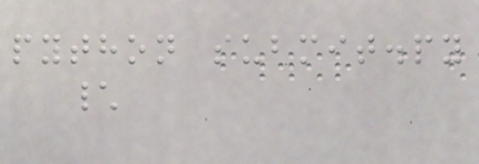python submit.py
\
